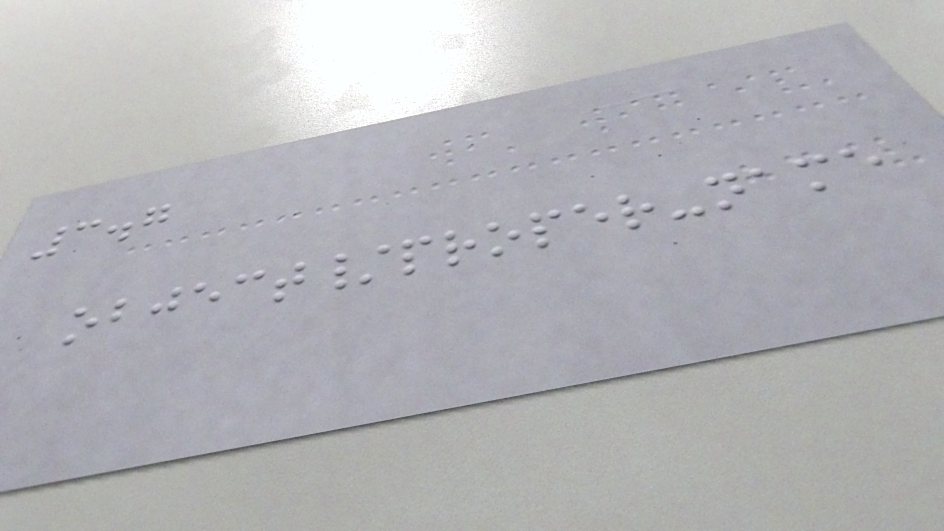3.7
object/proper-name
